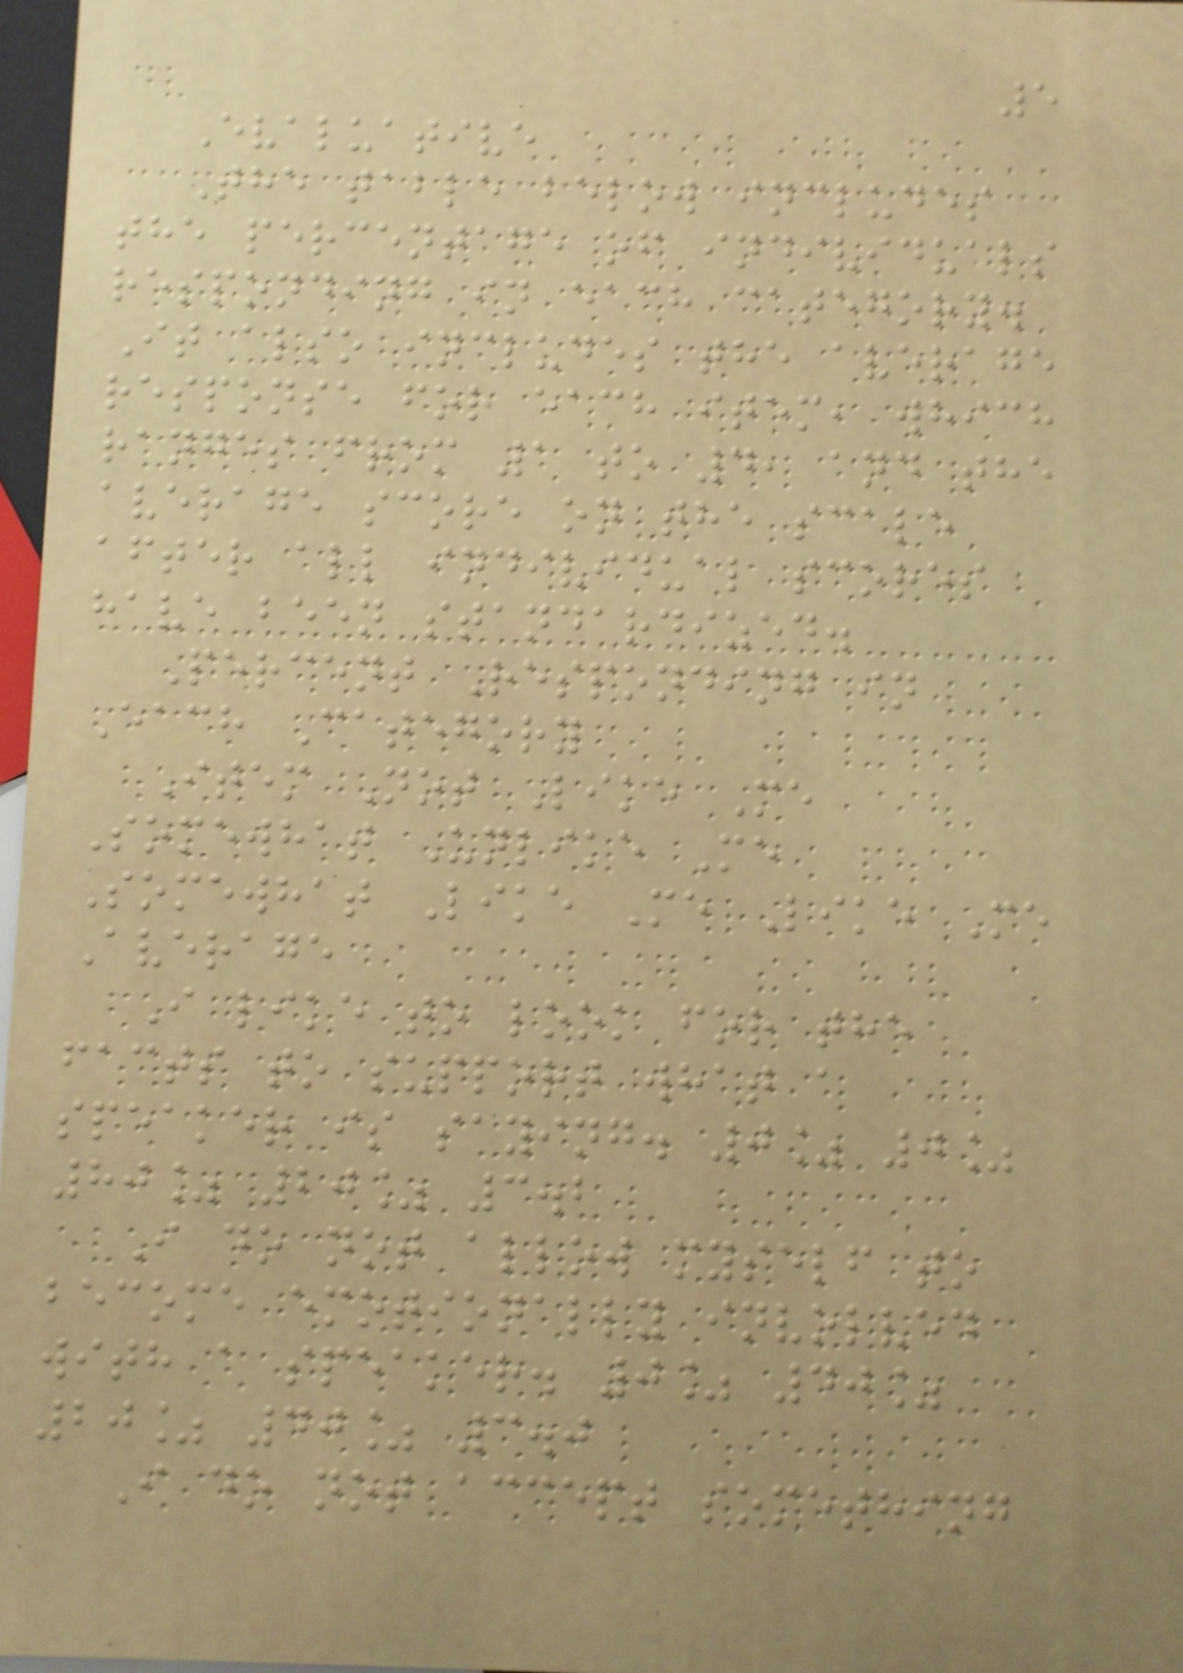5
Evaluative
The table below includes
the percentage of individuals
responding in each category.
It also includes the average
response for each item, which
ranges from 1 to 4, and the
average score on the scale
after all individual scores
have been standardized.
Percent Responding in
Each Category
Item Not Like Me
Somewhat Unlike Me
Somewhat Like Me Like Me
Average
I like to look for the
facts to support what a
speaker is saying. 0% 0%
80% 20% 3.2
I do not allow myself to
become emotionally involved
with a speaker. 0% 40%
20% 40% 3.0
I do not accept something
